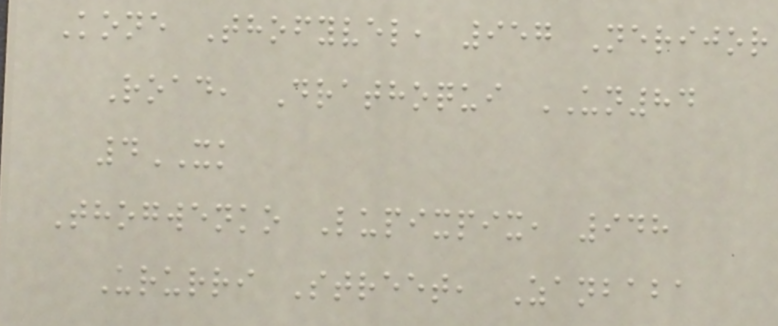Kone Thofyvel, 957 Nerijor
Road, Drathoqui UN84
4XK
Thogwenko Lupixpix, 948
Ururri Street, Zanbaba
